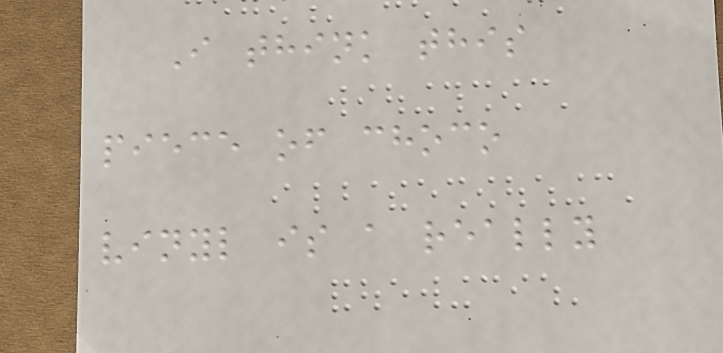I think this
piece of choco
vinyl is a really
